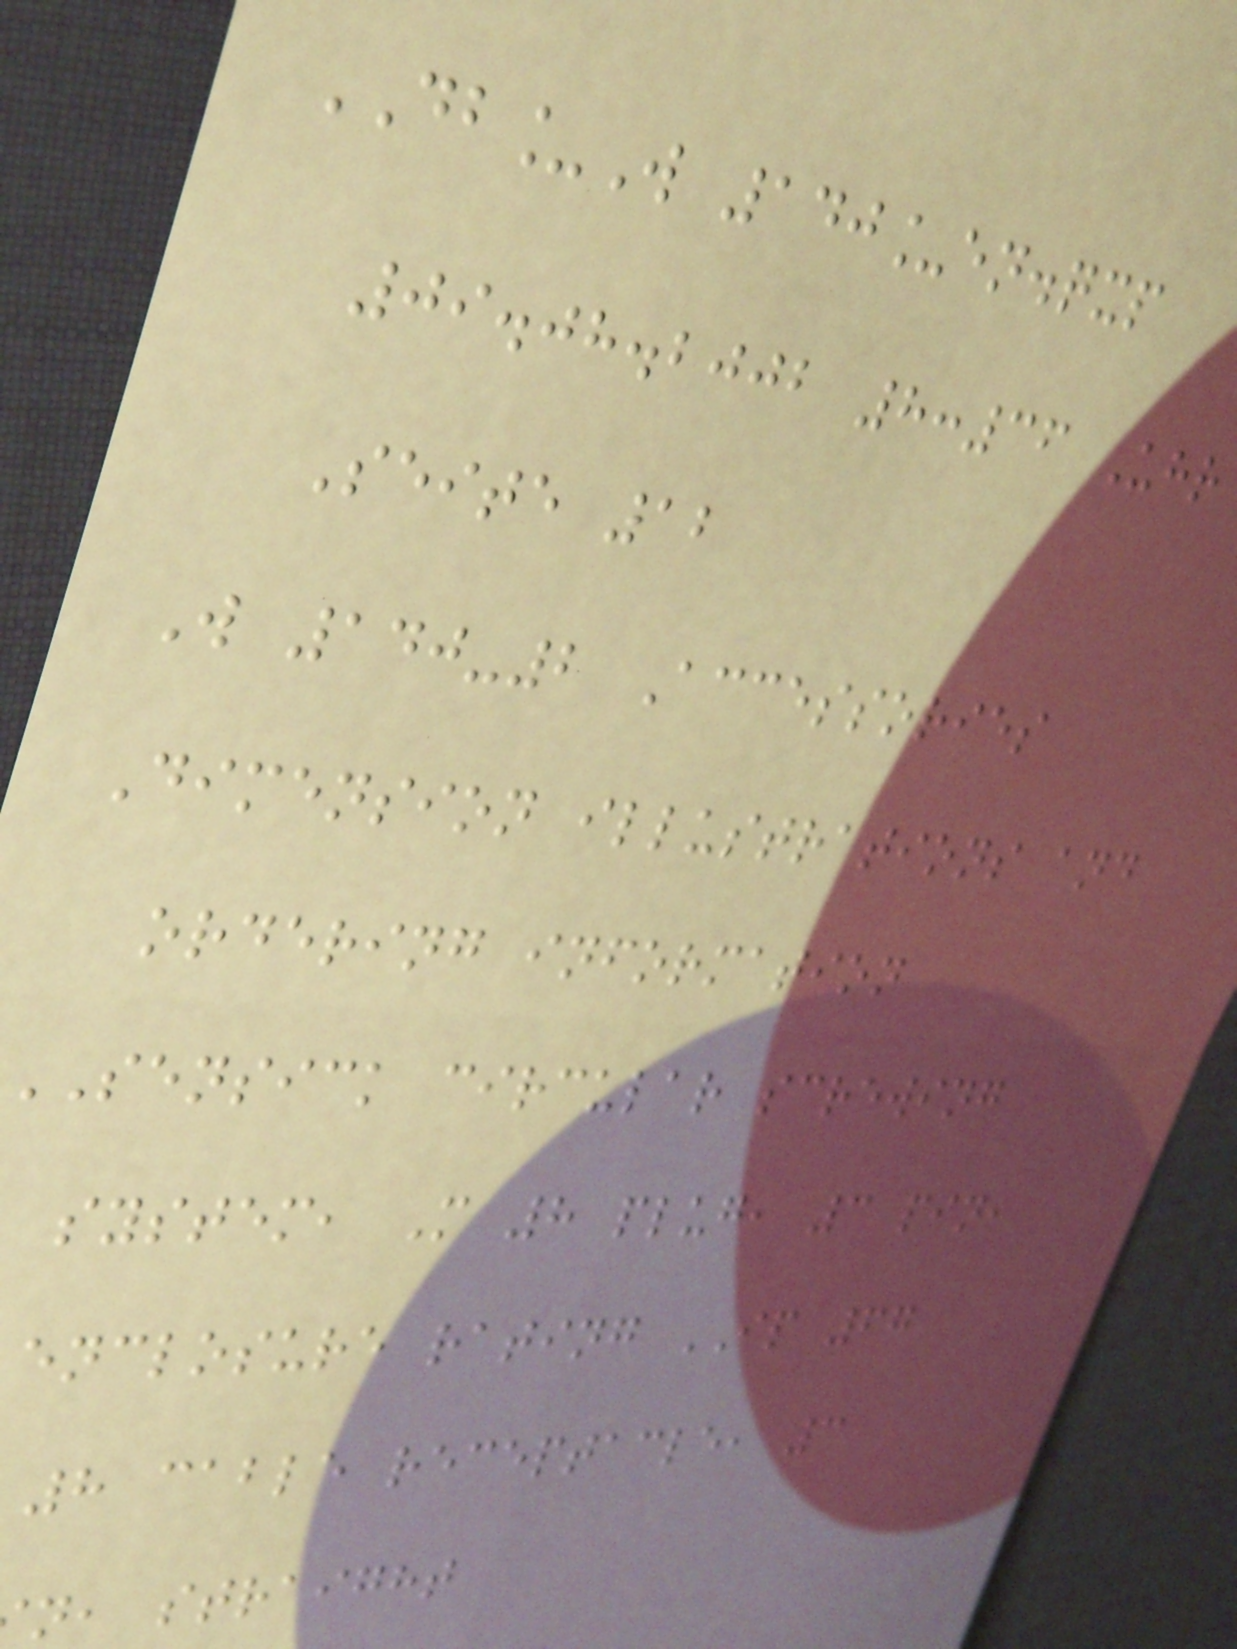DB_W 140_en.qxp
09.08.2002 8:36 Uhr
Seite 12
W 140-2 Accessories
Dimension illustrations and
ordering information
SENSICK circular screwing
system, M 8 plug, 3 pin,
enclosure rating IP 67
8 cable receptacle, 3
n, straight
